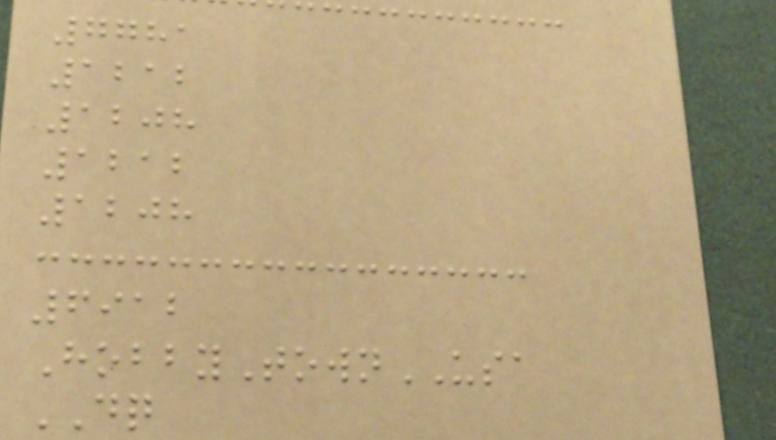7781
1212
1208
1212
1208
6912
HobbyTownUSA
DQ
